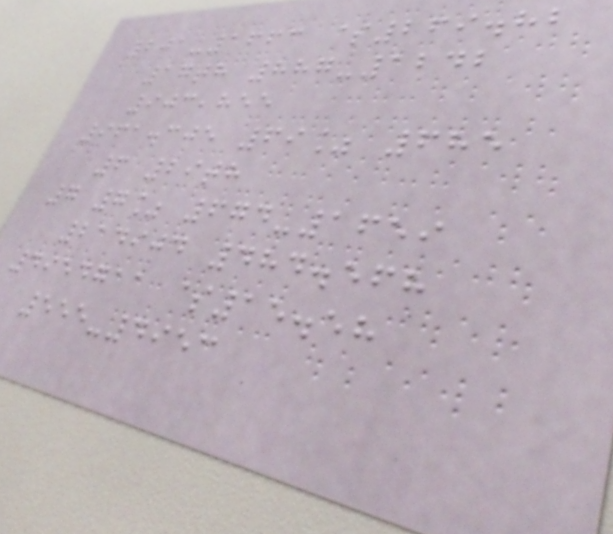201-1663 $269.82
17th 887-1242
903,855
961.305 69% 685
6 29th
7 7% 674-1659
214904 484.568
4954711 $15.58
555-4953
